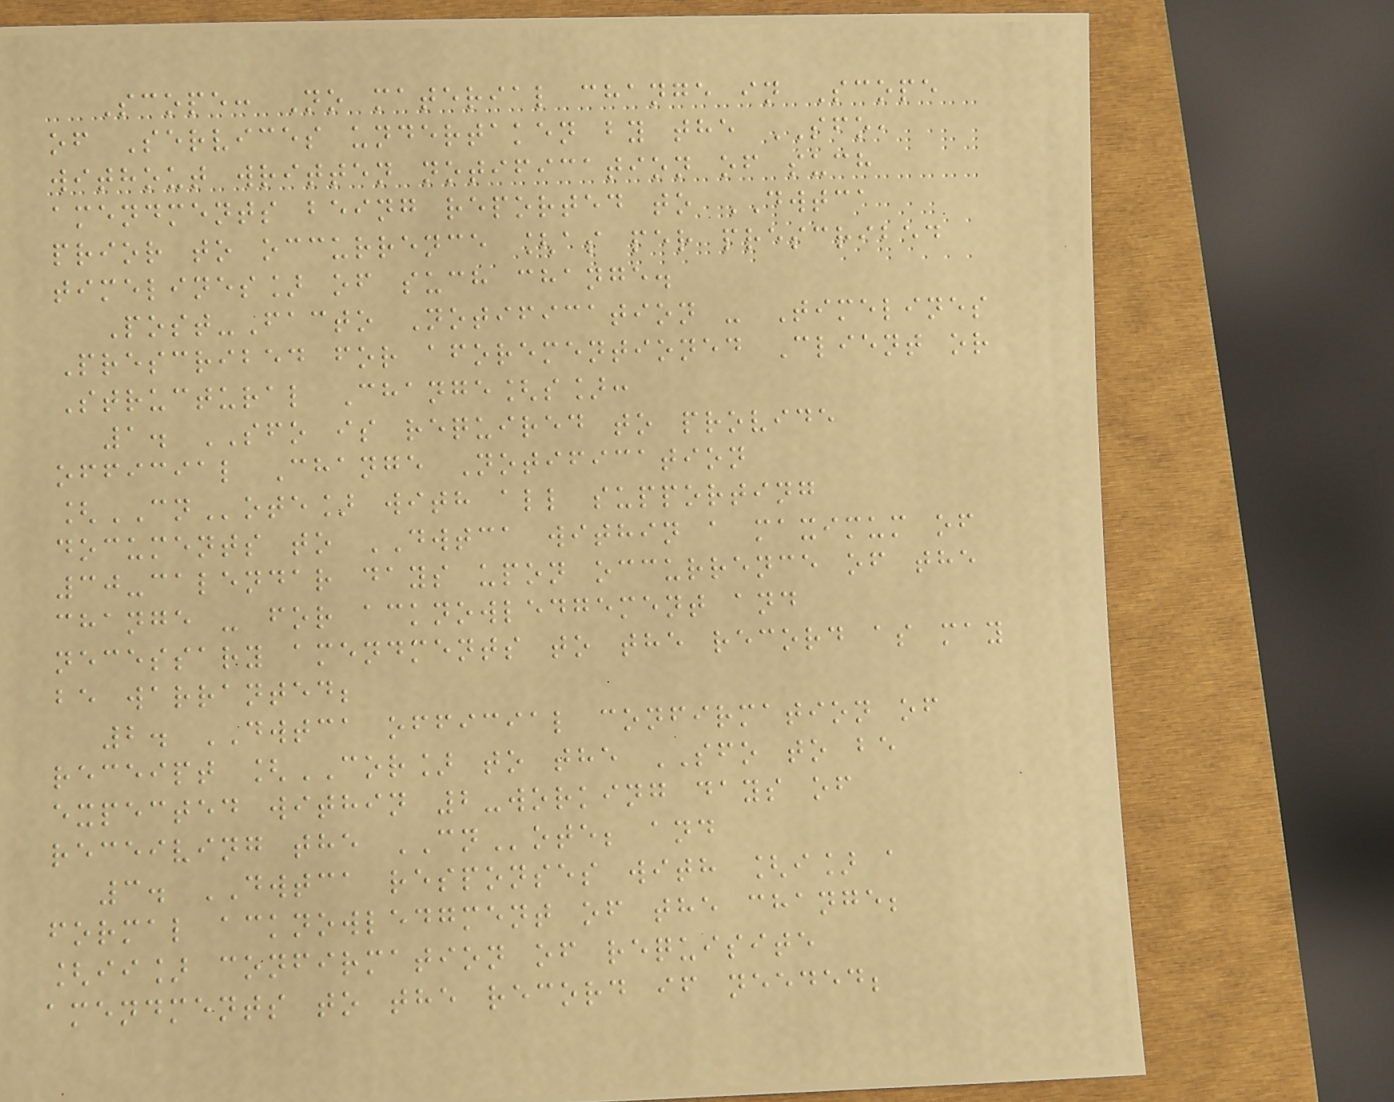Scope: No material change in Scope
of Services undertaken by the SFO,
without written notification of such
amendments being reported to DWTCA
prior to occurrence [as per prescribed
timelines] of such change.
Post-Facto Notification - Timelines
Prescribed for aforementioned Client or
Structural Change[s]:
1. SFO is required to provide
official Change Notification
[CNote] with all supporting
documents to DWTCA within a maximum of
30-calendar days upon occurrence of the
change - for acknowledgement and
necessary amendments to the record as may
be warranted;
2. DWTCA official confirmation of
receipt [COR] to the SFO to be
expected within 2-working days of
receiving the CNote; and
3. DWTCA responses with [i] a
formal acknowledgment of the change;
[ii] confirmation of requisite
amendments to the record if needed;
